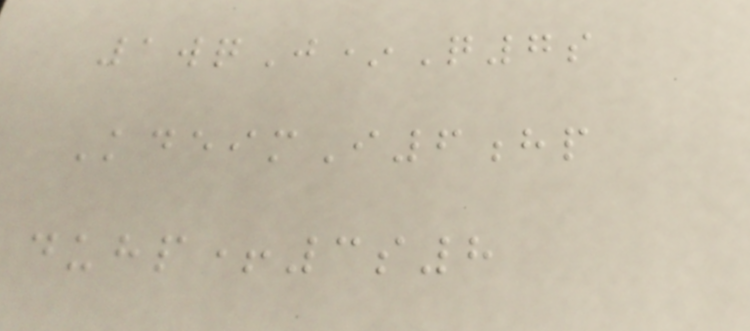1wqJ*Q7s
KdeimI6hp
duhp+3s8
